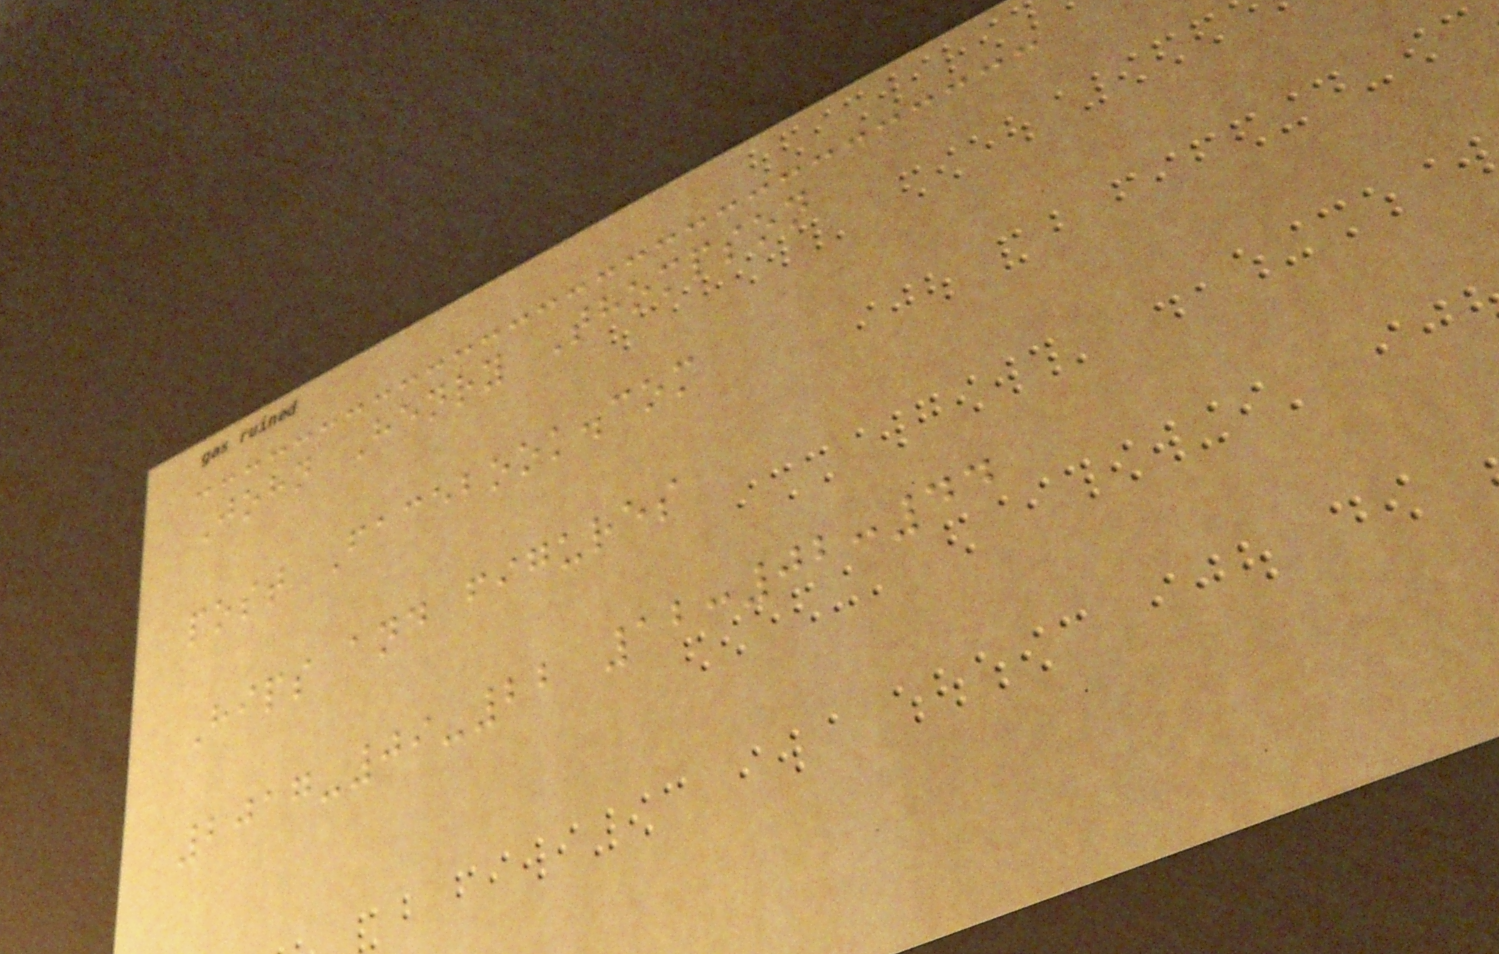John Henry Thompson
post Facebook.com
Hips and figures
2017-09-22 12:02:44
